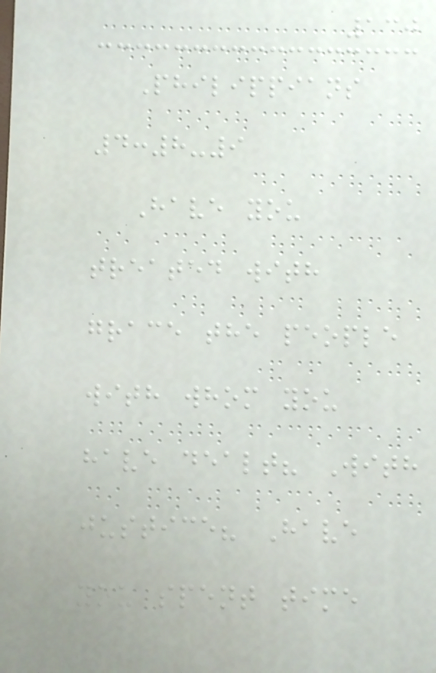130
Philippians
4:8-9
Have you
treated with
grace the people
with whom you
have dealt? With
justice? Have
you spent time
